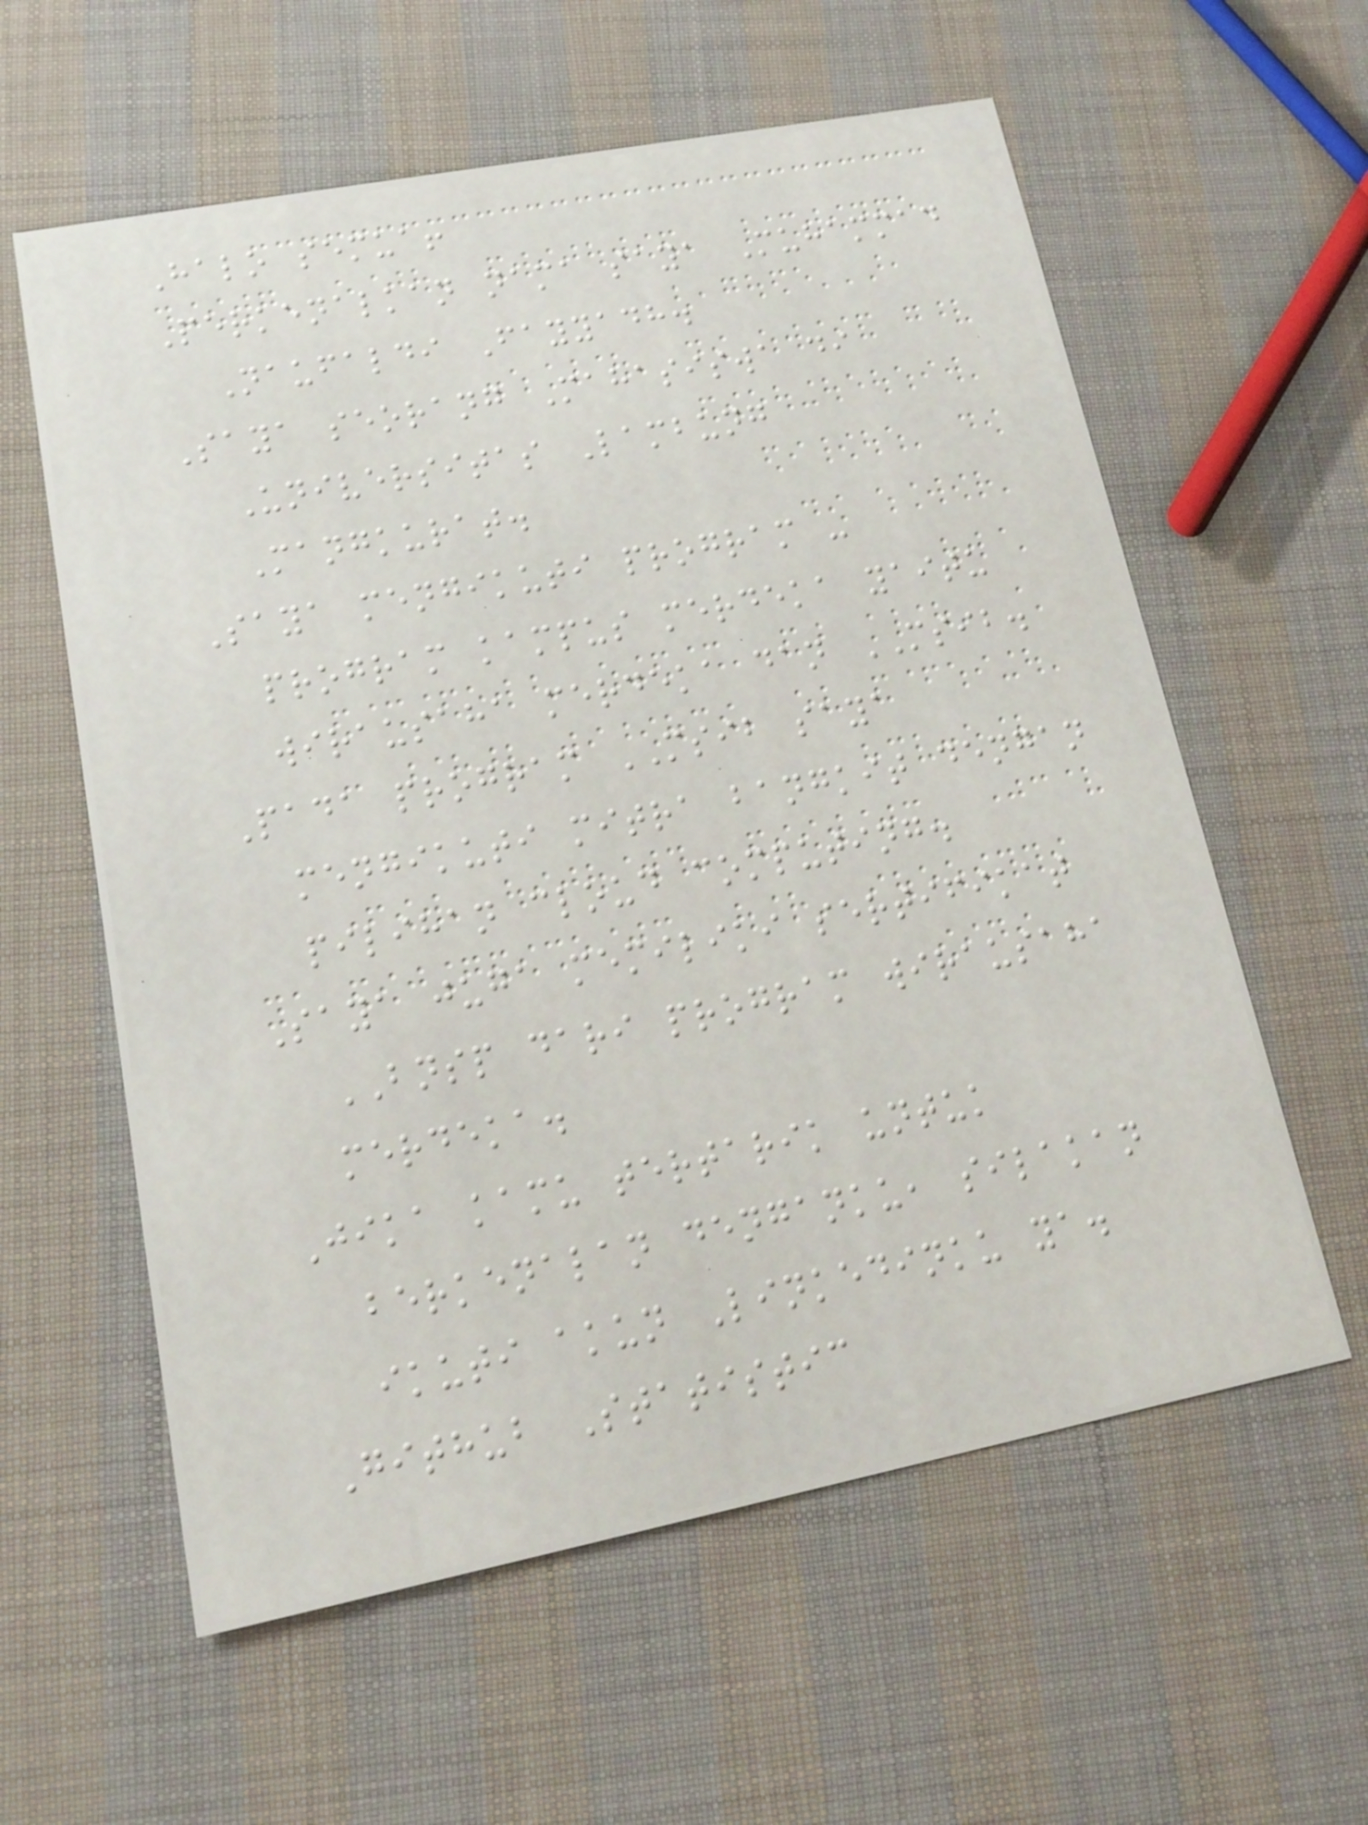Halo semua!
Perkenalkan nama saya Muhammad
Naufaldi Fayyadh.
Saya seorang Mahasiswa di
Universitas Lambung
Mangkurat.
Saya mengikuti program -
program kampus merdeka yaitu
wirausaha merdeka dan MSIB.
Pada program MSIB saya
mengikuti mitra bangkit dengan
pilihan cloud computing.
Saya juga memiliki sertifikat
BNSP dari program wirausaha
merdeka.
Jika kamu tertarik untuk
berkenalan denganku, silakan
ikuti akun Linkedinku ya.
Github Statistic
